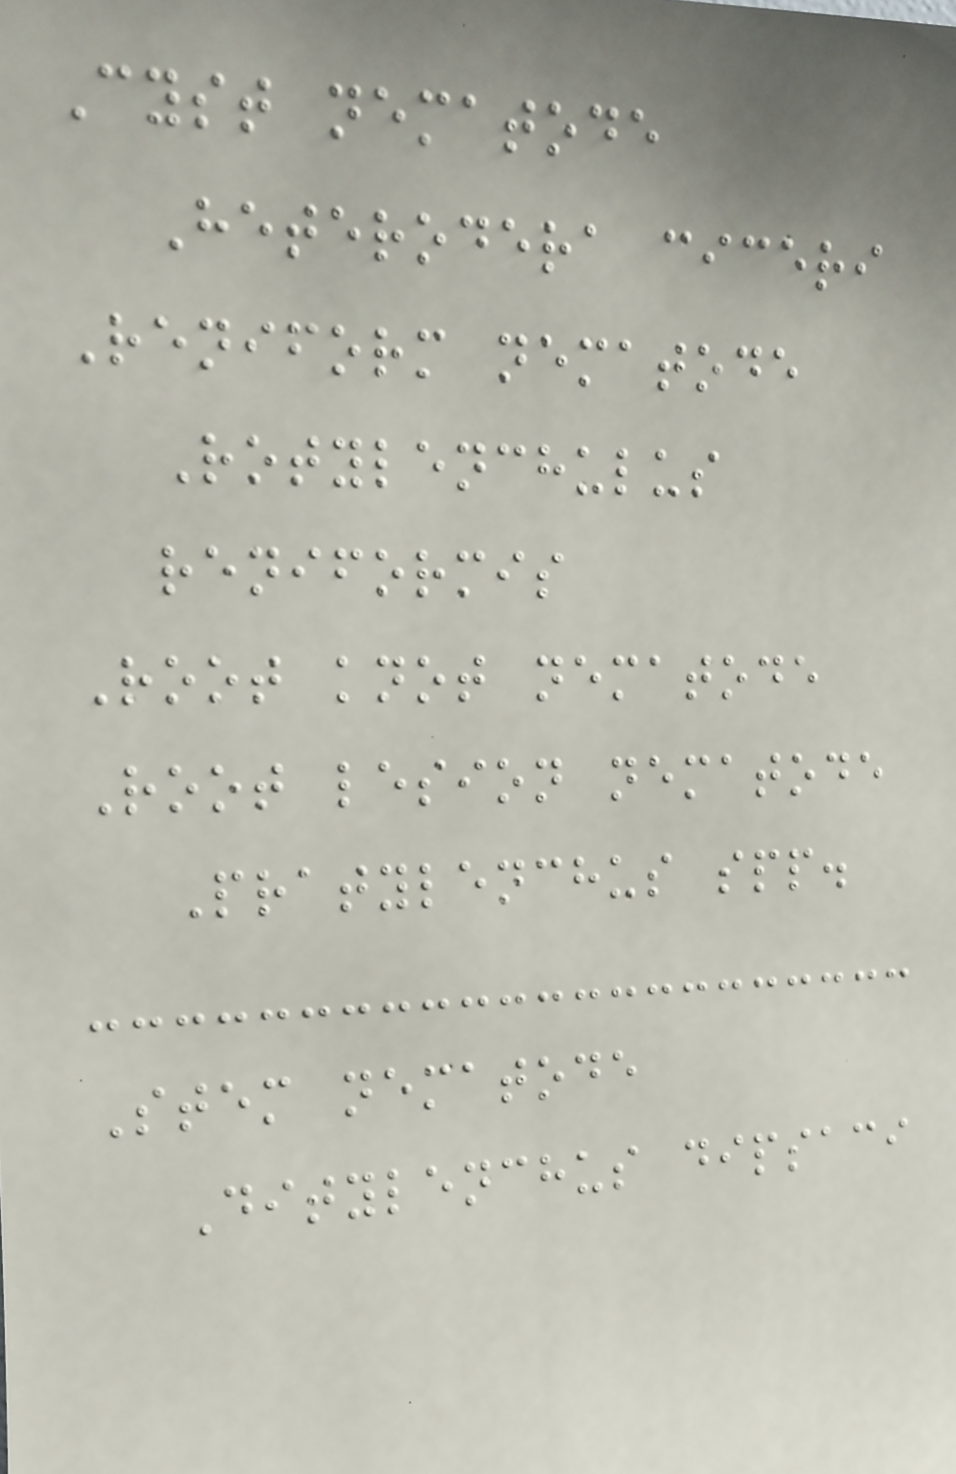Cyst nematode
Heterodera ciceri
Reniform nematode
Rotylenchulus
reniformis
Root knot nematode
Root lesion nematode
Pratylenchus spp.
Stem nematode
Ditylenchus dipsaci
